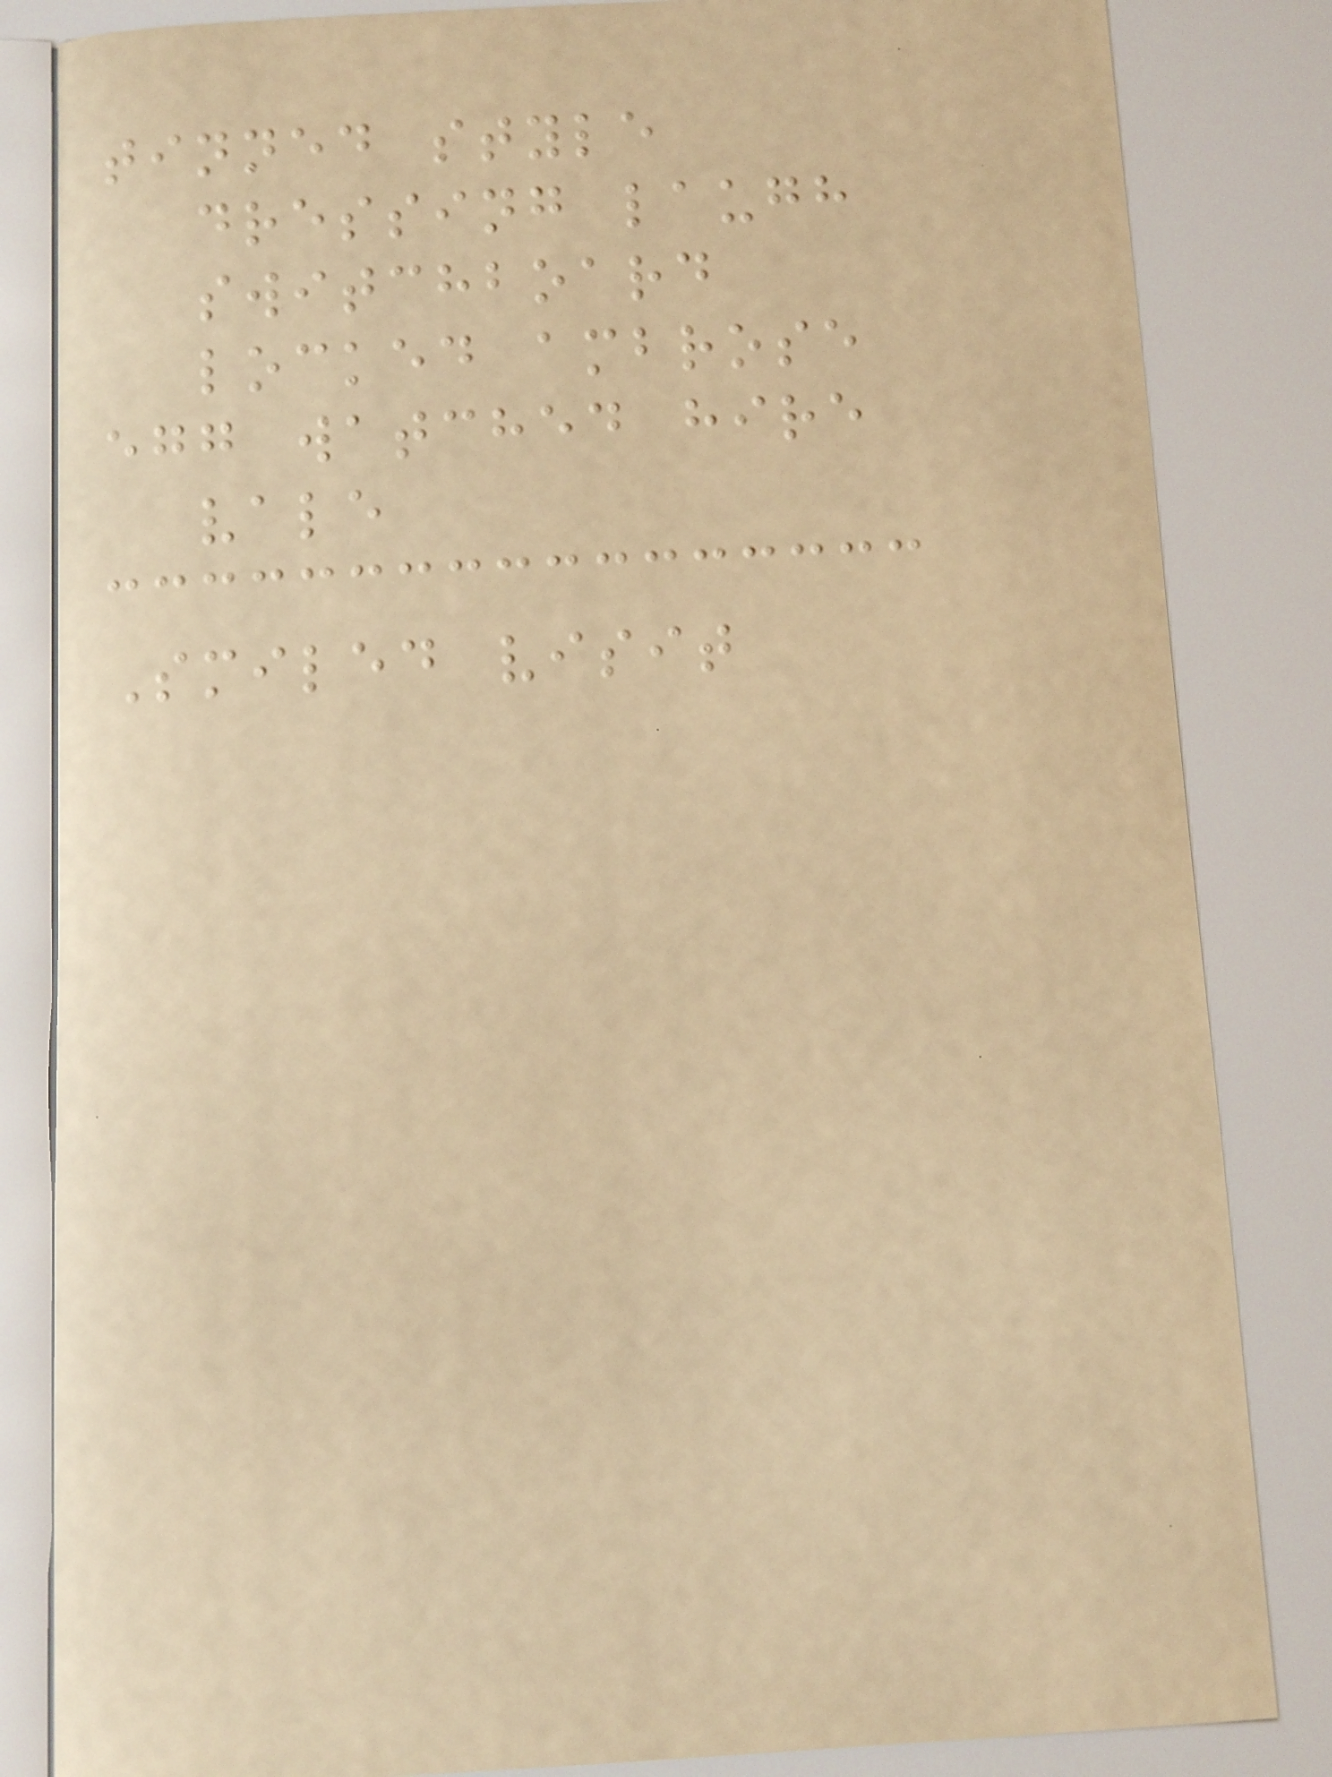tinned style
dressing laugh
switchboard
locked ambrose
egg watched hire
vale
Smiled visit
